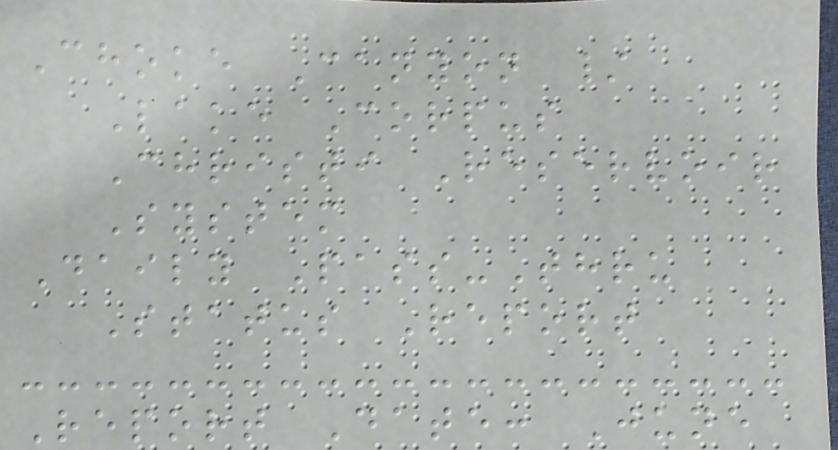Choke Canyon /
Lake Corpus
Christi Reservoir
System
Daily Pass-Thru
Status Report
Report Date: June
